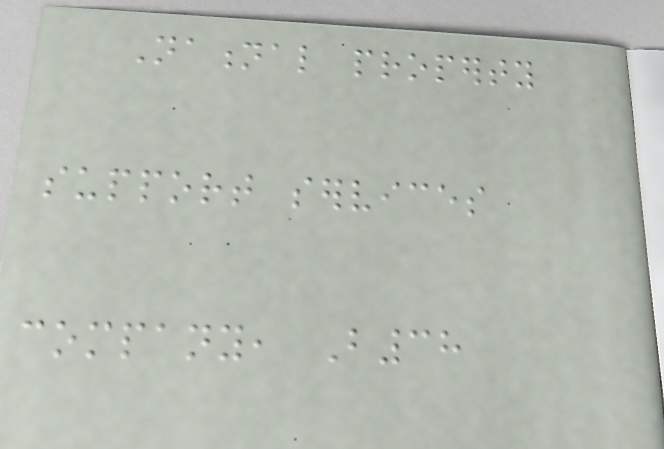National property
support services
company, B38
